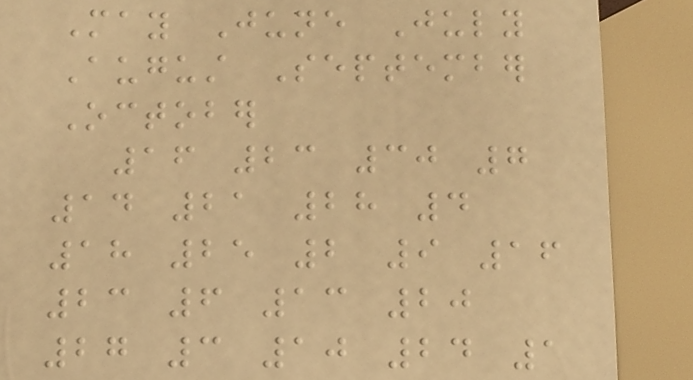May June July
August September
October
16 23 30 7
14 21 28 4
18 25 2 9 16
23 6 13 20
27 3 10 24 1
